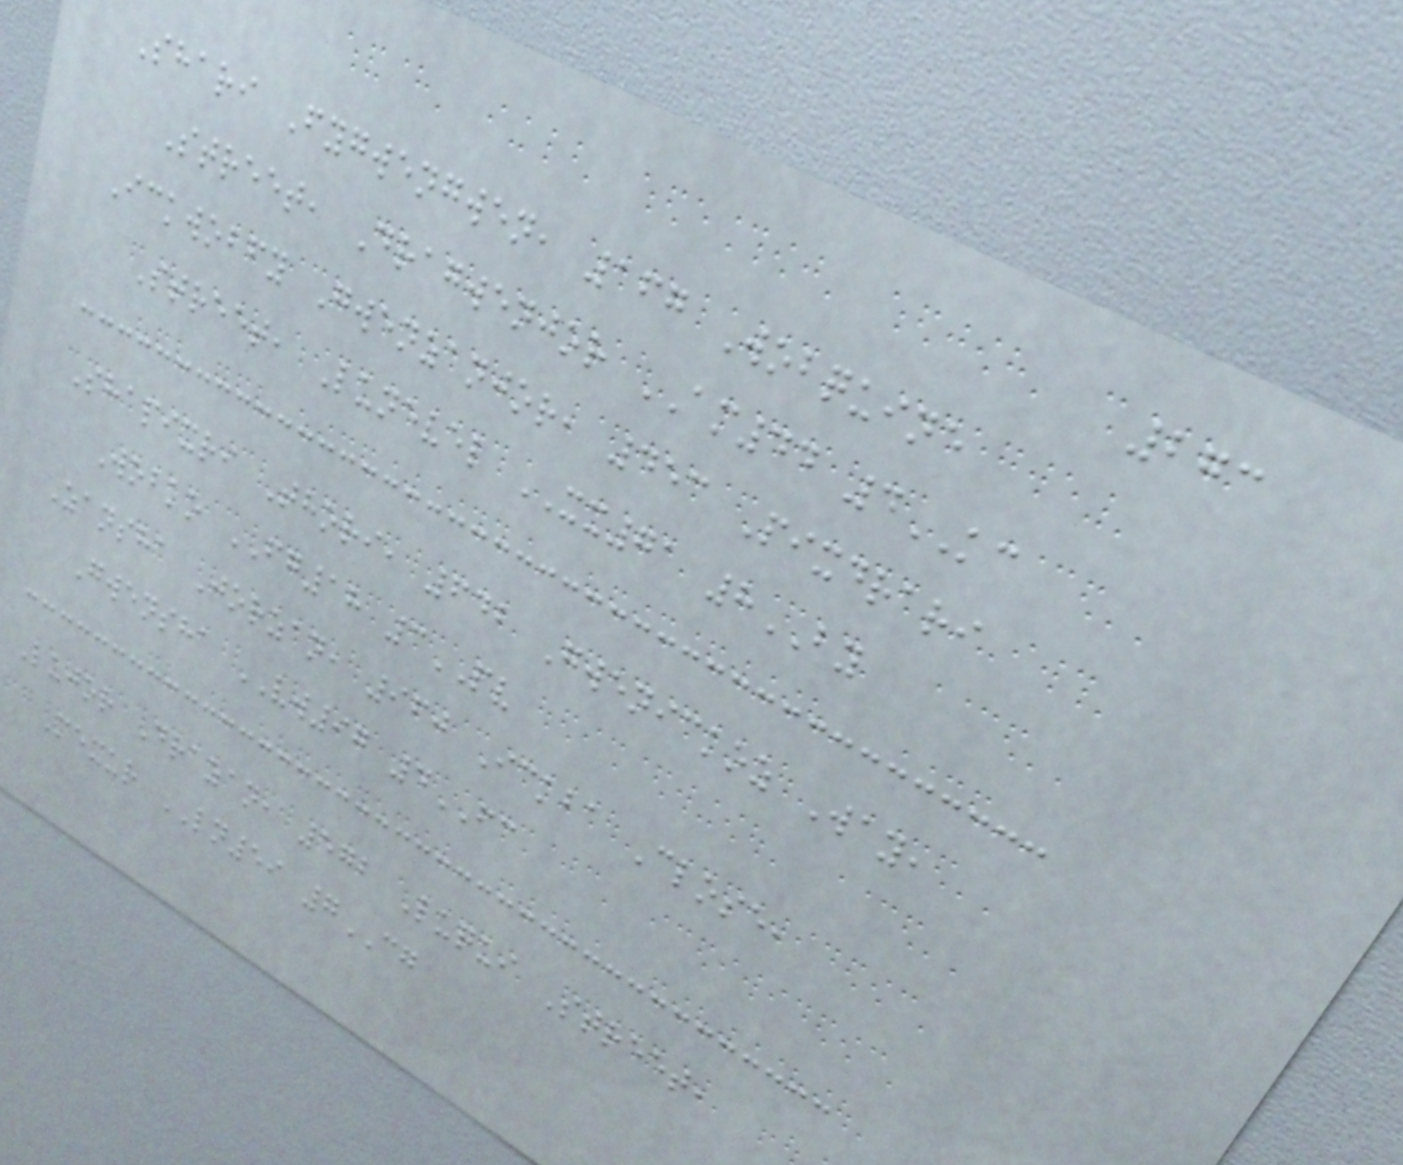273
Shari Fygwengwen, 167 Wobquine
Street, Dragwenjor AM44 4KC
Ickwobfy Gwenzanjor, 453 Pixdrari
Street, Lunevel XX71 8BY
Shapixri Thori, 642 Gwenickoz Way,
Wobko FG18 3PV
Zansha Jorzan, 960 Ickba Close,
Gwensha VW97 4FC
Lujor Drazan, 572 Luqui Street,
Mexur LN59 7CG
